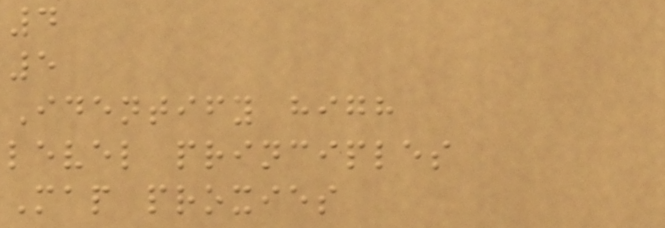4
5
Identify high
level principles
Map proxies
